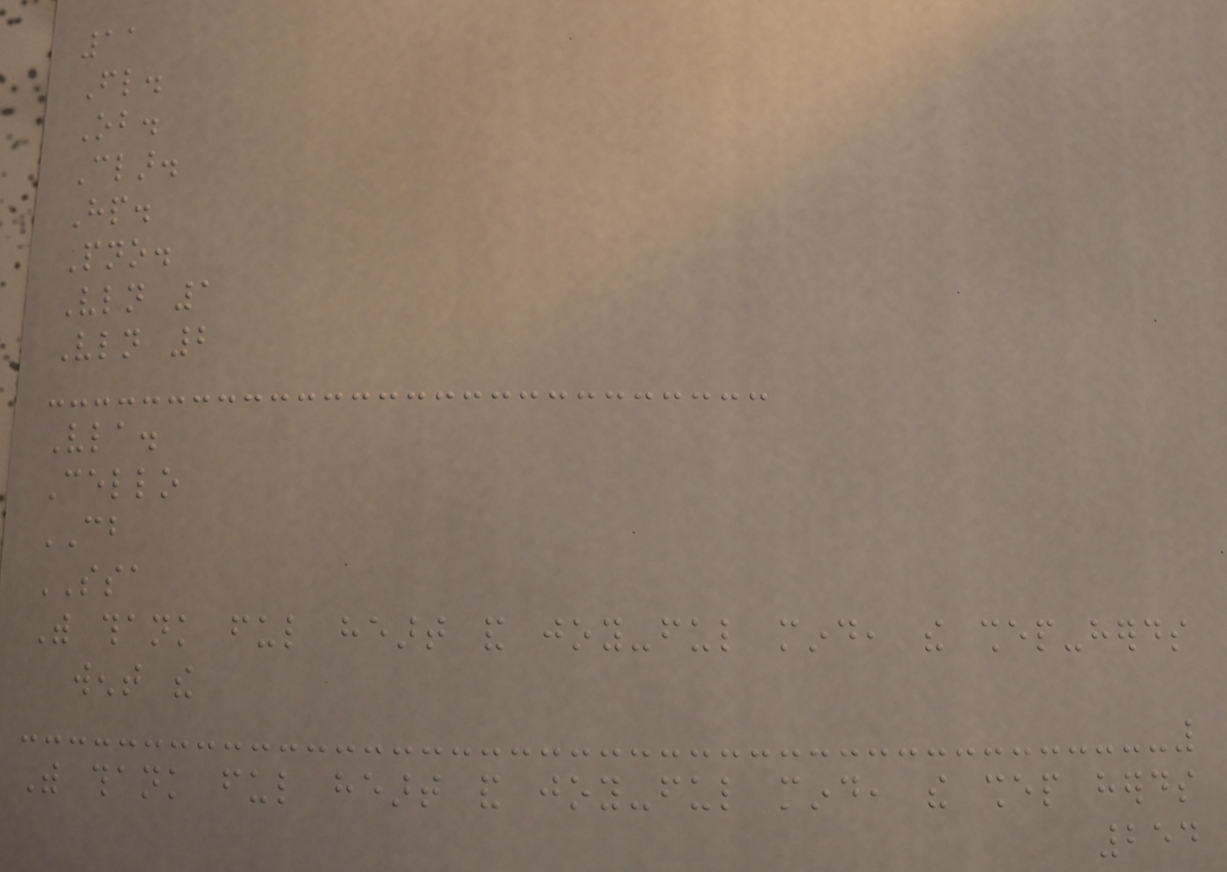11
Fl.
Ob.
Clar.
Hp.
Pno.
Vln 1
Vln 2
Vla.
Cello
CB
SSA
With thank ful heart and joy-ful mind, the shep-herds
went the
With thank ful heart and joy-ful mind, the shep herds
254
